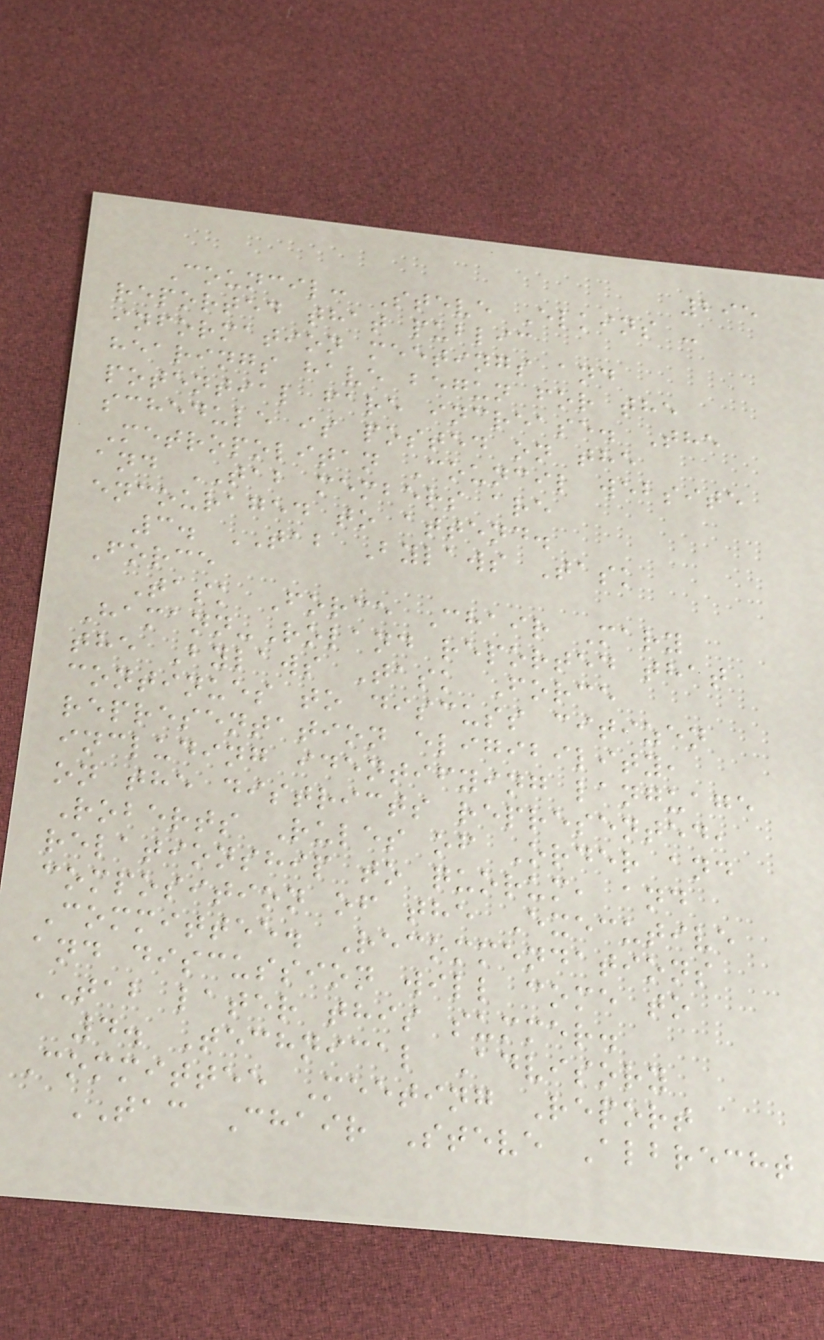295
Council: Steve Elkins -
reported that public
information meetings and
hearings have begun for the
potential fare increase. The
schedule is posted on the
Metropolitan Council website
and TAB members are
encouraged to attend.
3. TAB Bylaws Task
Force
Task Force Chair Mary
Hamann-Roland reported that
the Bylaws Task Force
continues to discuss citizen
representation eligibility,
including identifying language
on the districts represented,
Roberts Rules of Order and
relationship to quorum, and
composition of the Executive
Committee. Recommendations
and discussion will come to
TAB later this summer.
4. Technical Advisory
Committee Meeting Report
TAC Chair Steve Albrecht
